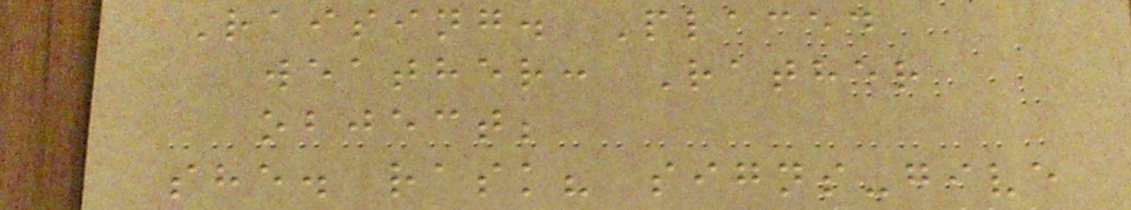Raising. Placed
weather: Rather
object;
she. rask? signs-give
